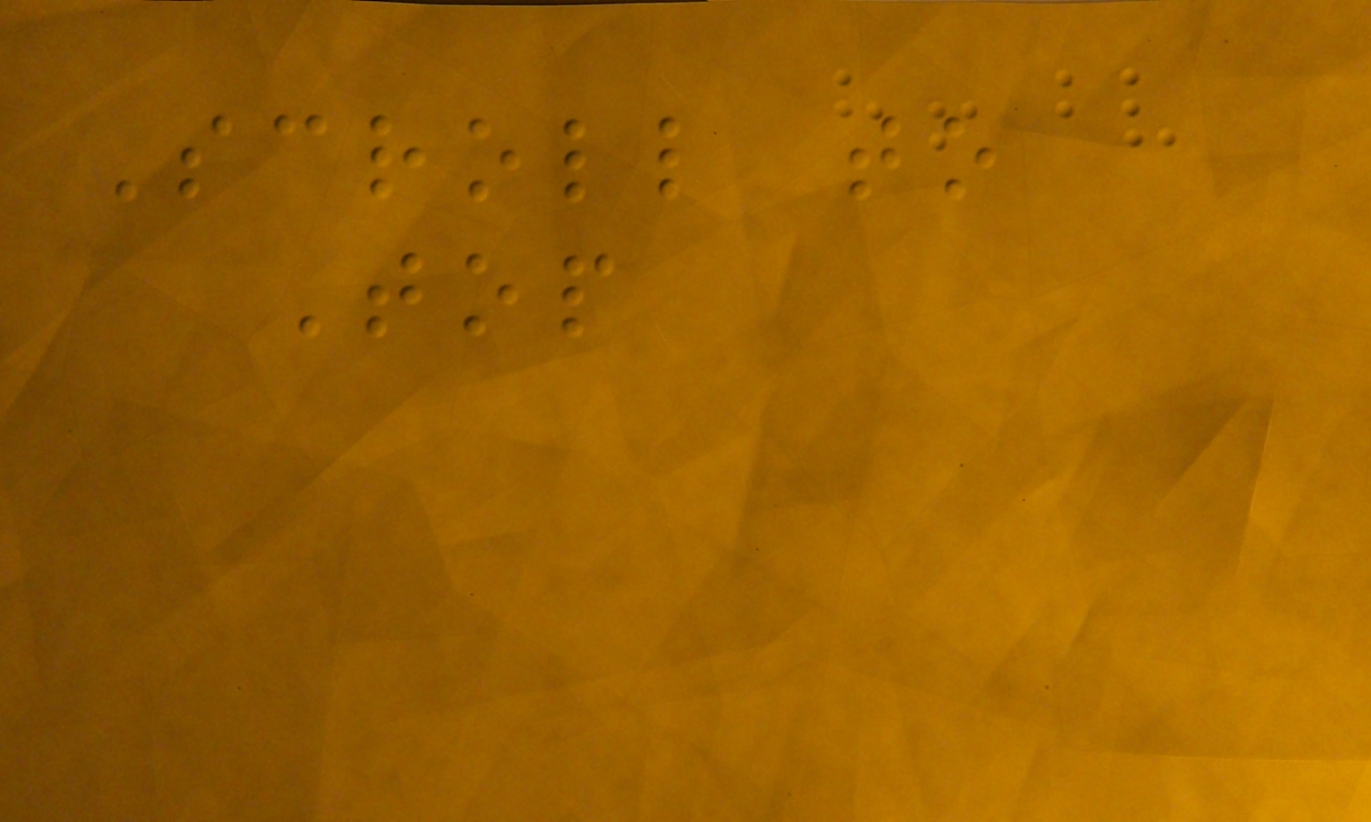Scroll to
Top
